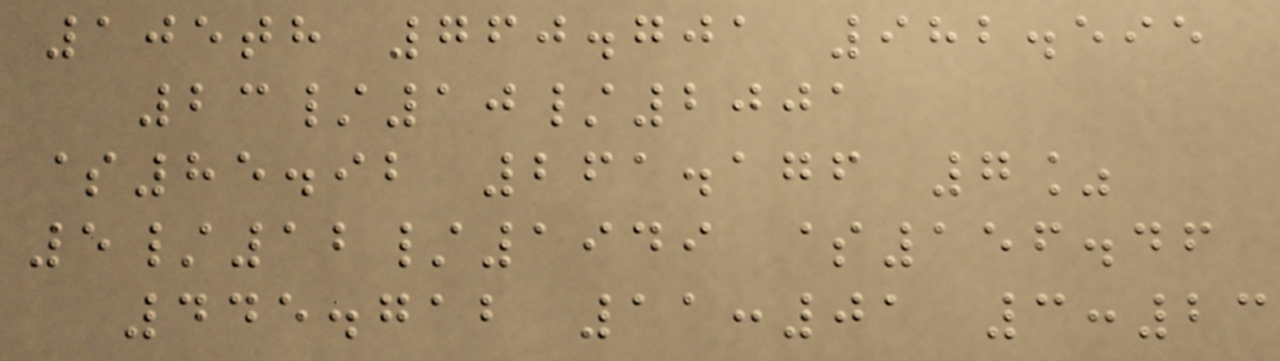105th 760.701 982.595
23/10/2001
$85.92 261.176 7%
5/12/1949 $156.46
445.712 11:01 3:23
